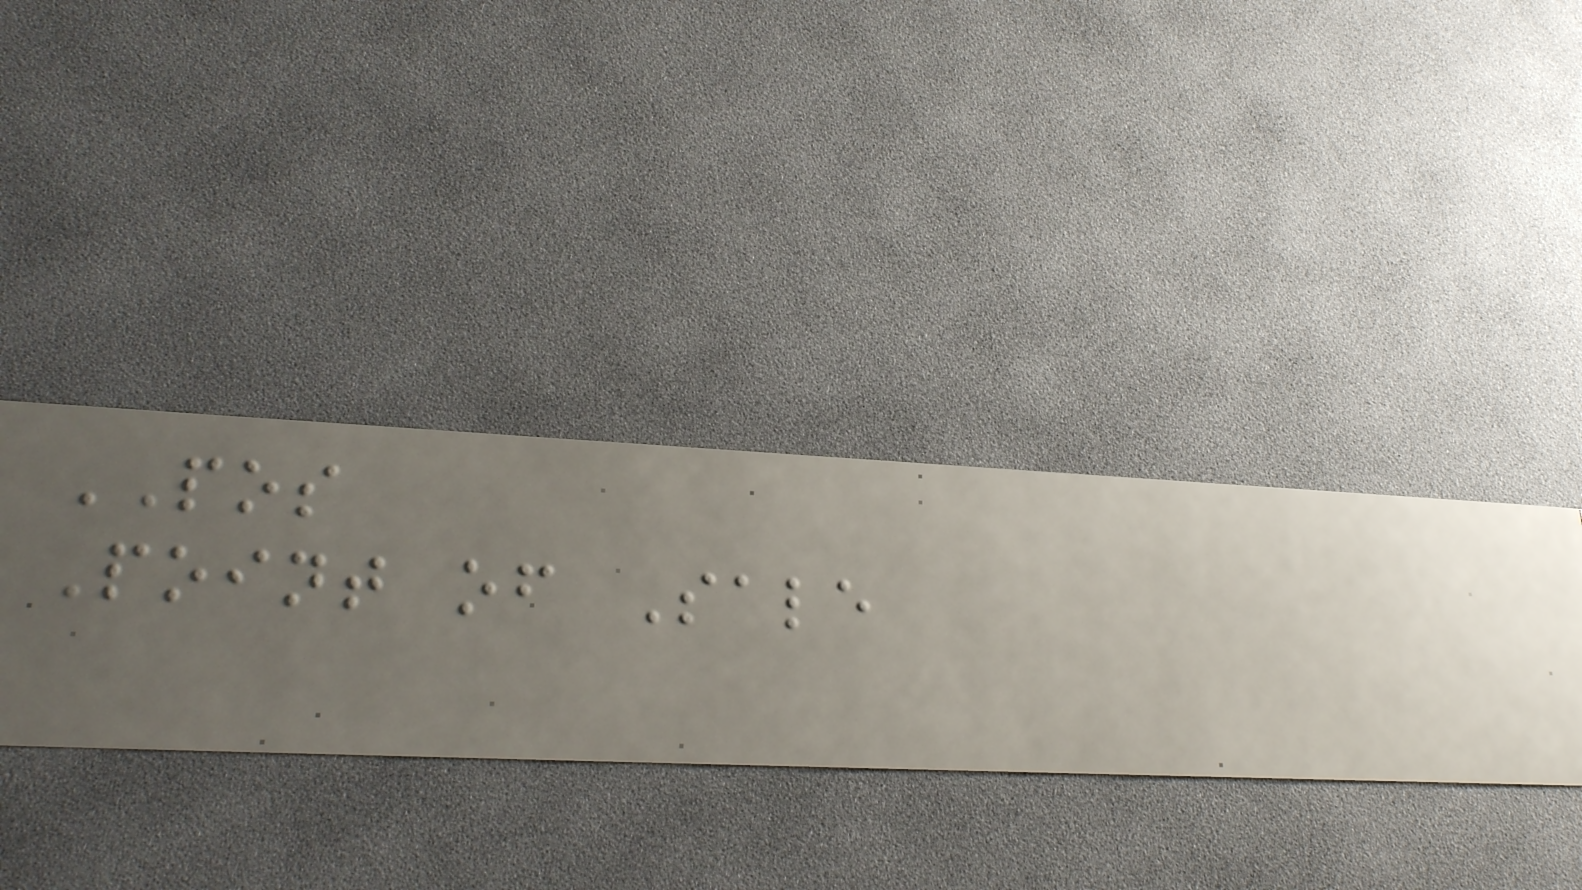POS
Point of Sale
